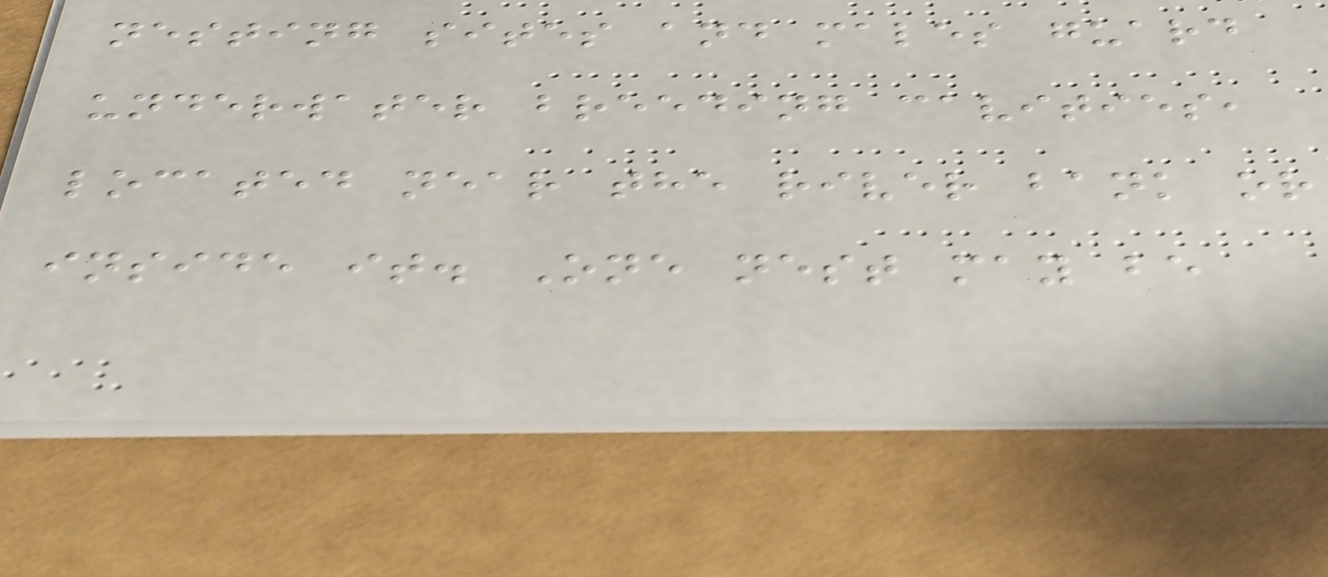nesting sites and males guard
underwater breeding cavities,
located near the river bank or
inside it. One nest may be
